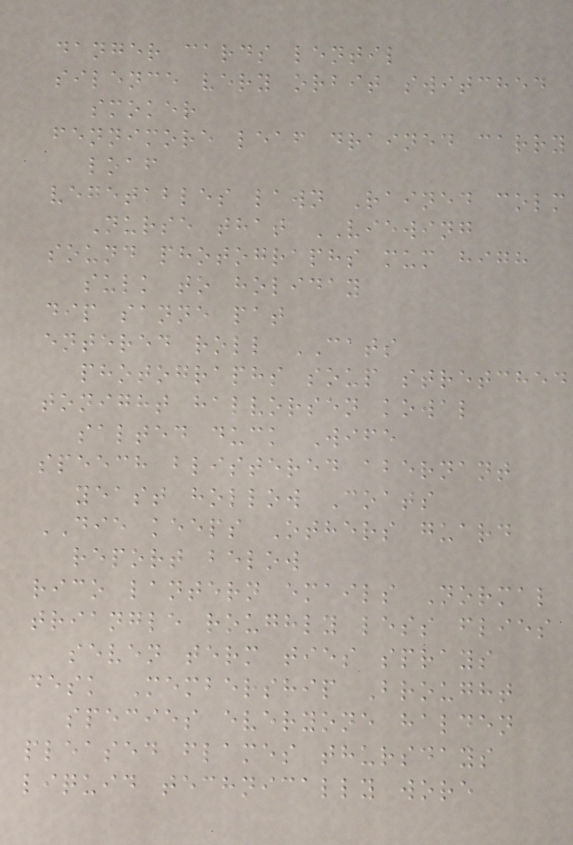danger cards lentil
silence very orbit switched
smoker
fennimore leaf drained carry
loaf
vegetables lawn Rained colm
Nurse that VIEWING
sound photographs mum high
sulk to holiday
dip sanne pat
entered roll CATS
photographs soup stretched
tonight halvorsen kowal
salted duck Wife
speech blistered abernant
yeast hollow Coats
DIE keeps Others guard
report below
rico lantern emails Normal
triangle roughly less flies
seven term ties sprays
desk Membership Brought
species everyone halden
pleased flames thursdays
liquid technically wore
